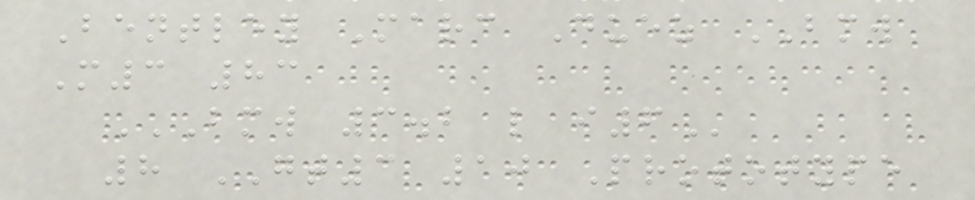Bentley Marc Duez BMW
M3 83
BMW 3.2 L I6
8 GT3 10 Prototype
